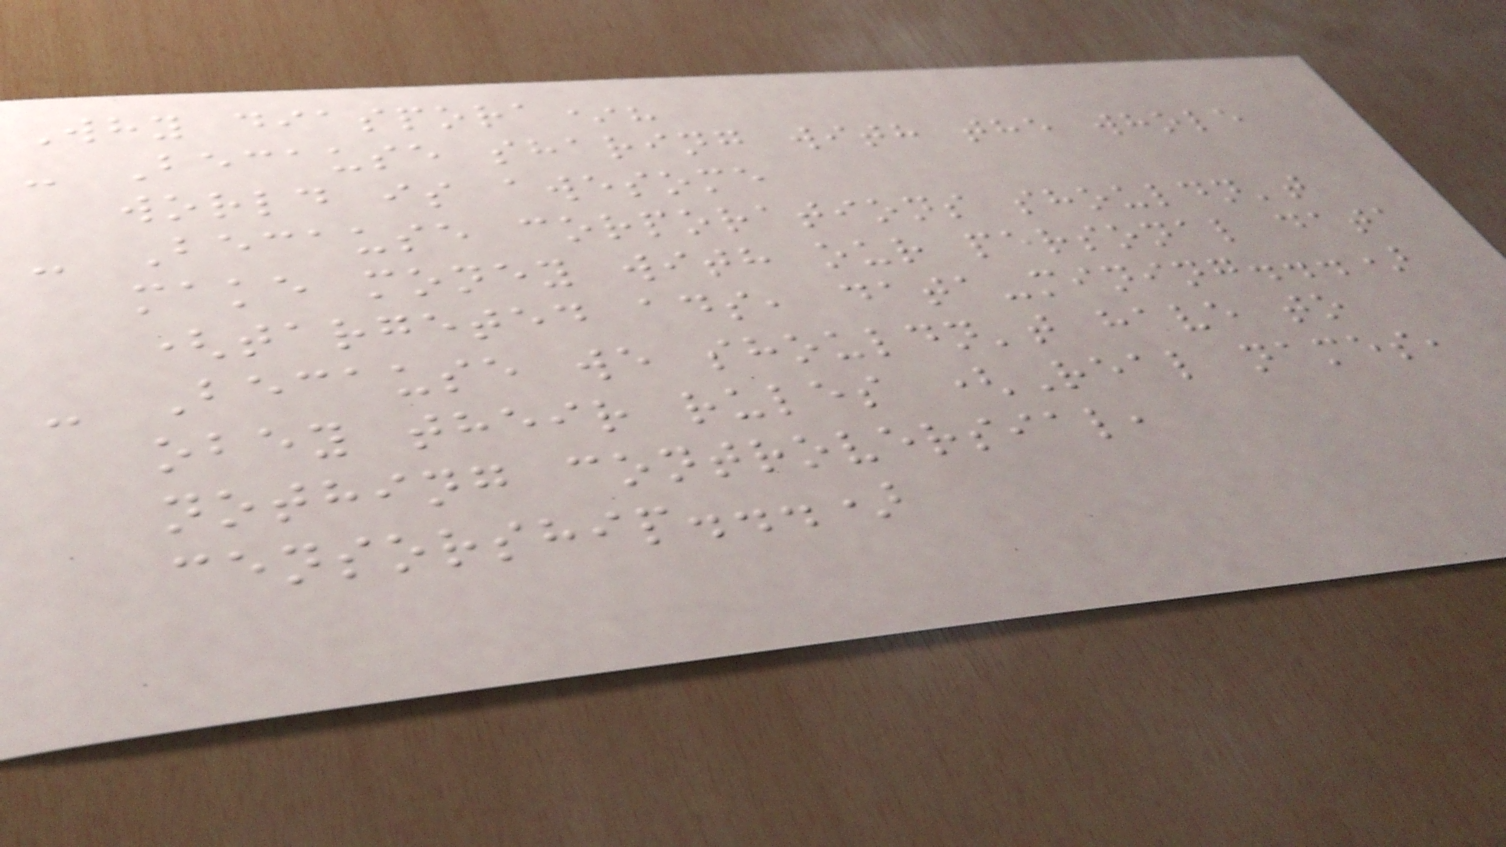Why diaspora*?
- Because sharing with the whole
world is awesome
- Because corporations shouldn't
make money with our personal data
(targeted ads, data-mining...)
- Because we shouldn't have to
obey their rules (Real names,
nothing controversial,
censorship...)
